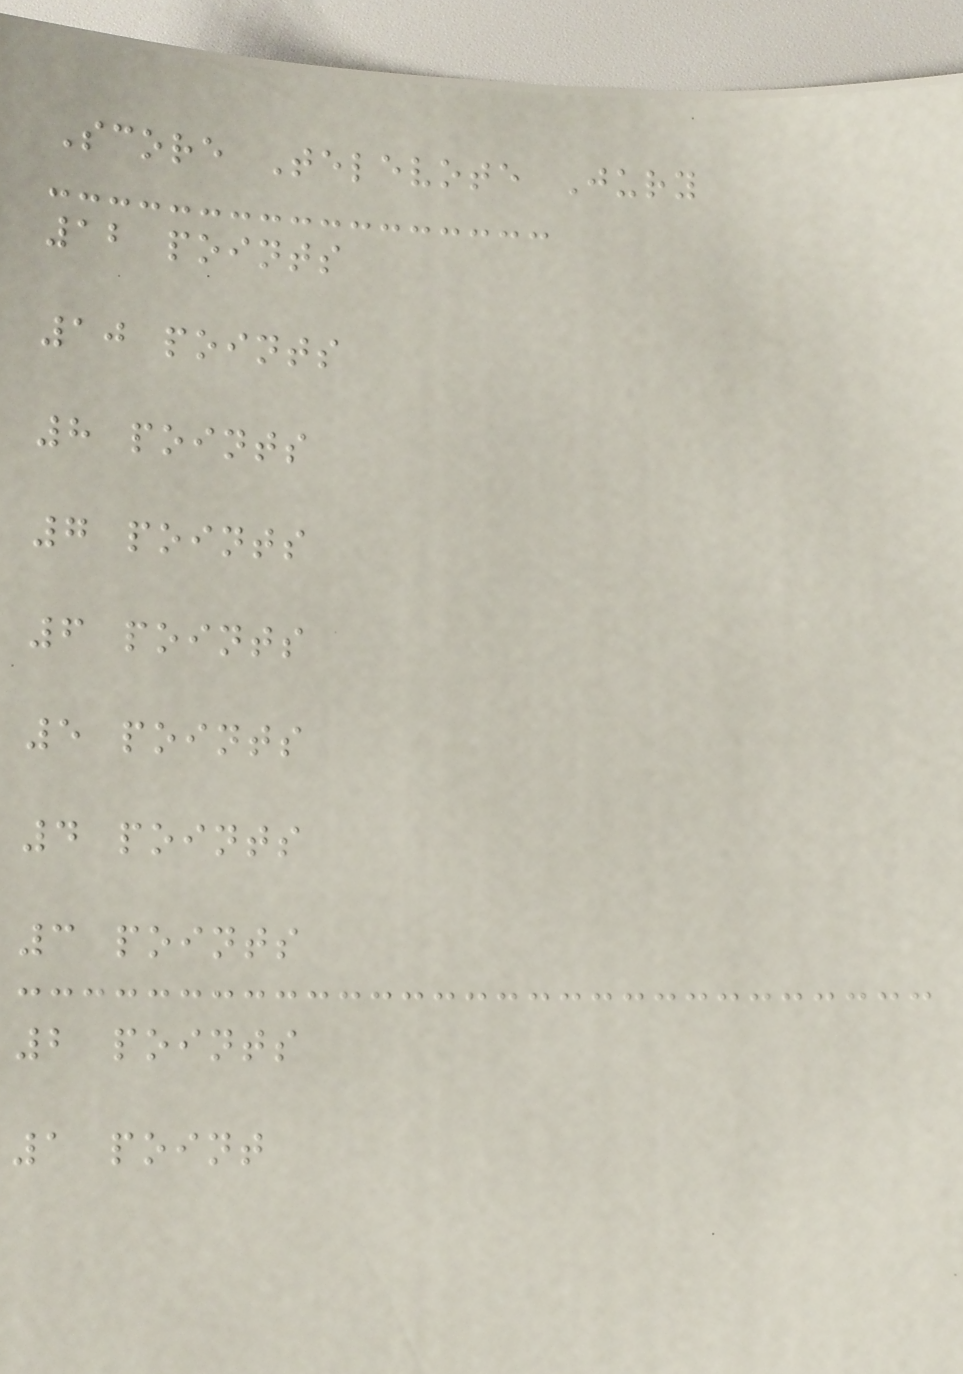Score Televote Jury
12 points
10 points
8 points
7 points
6 points
5 points
4 points
3 points
2 points
1 point
